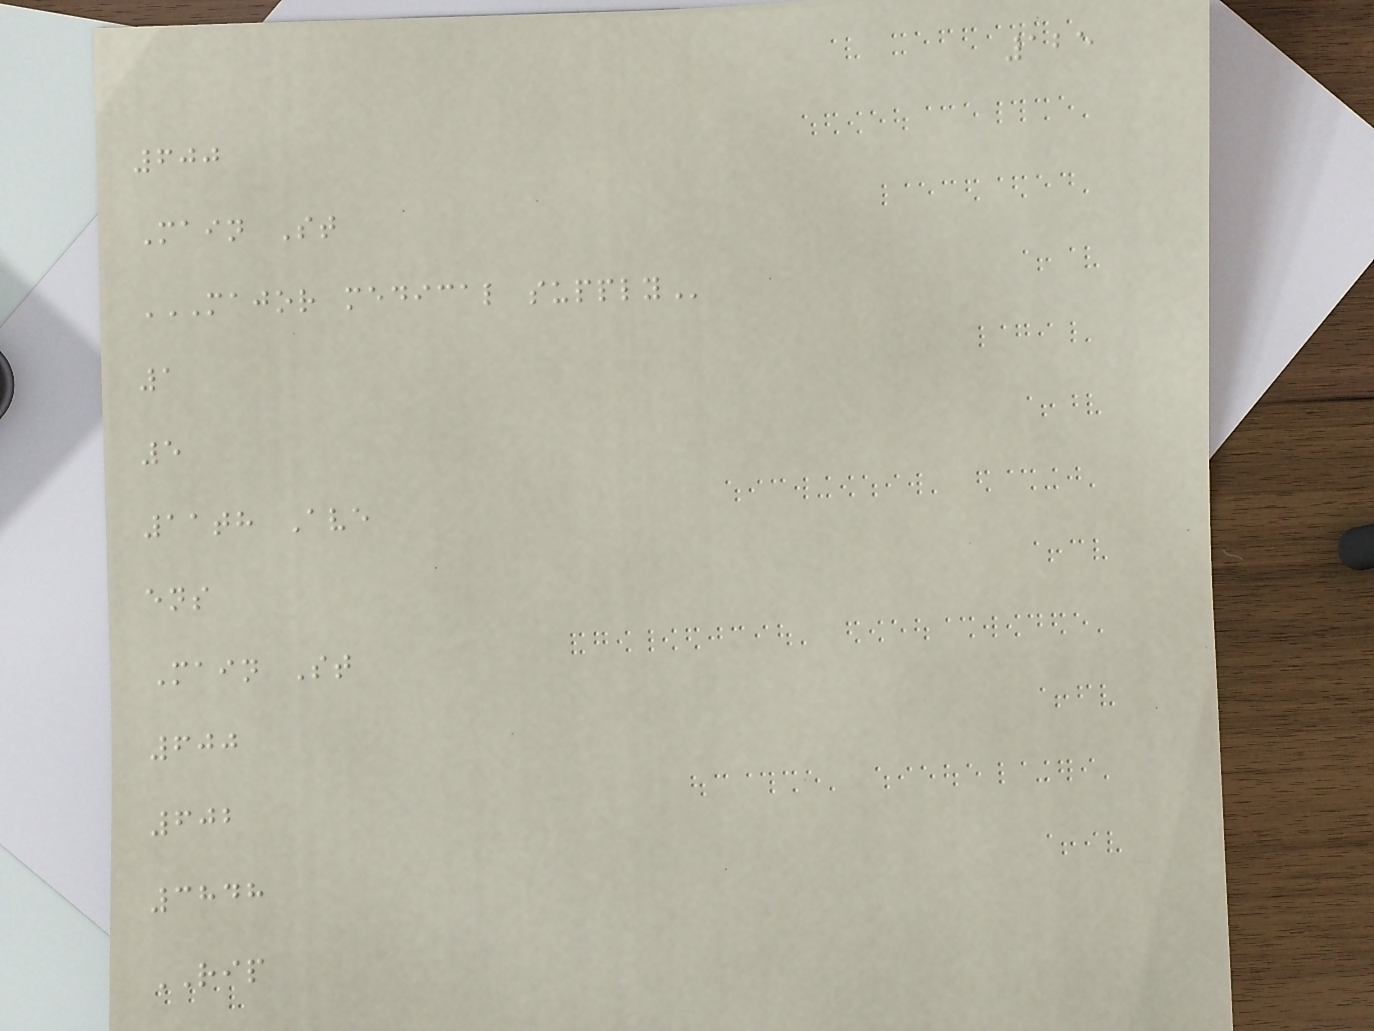125
600
Main St
MAJOR MEDICAL SUPPLY
1
5
11th Ave
ens
Main St
600
602
3848
RIP
